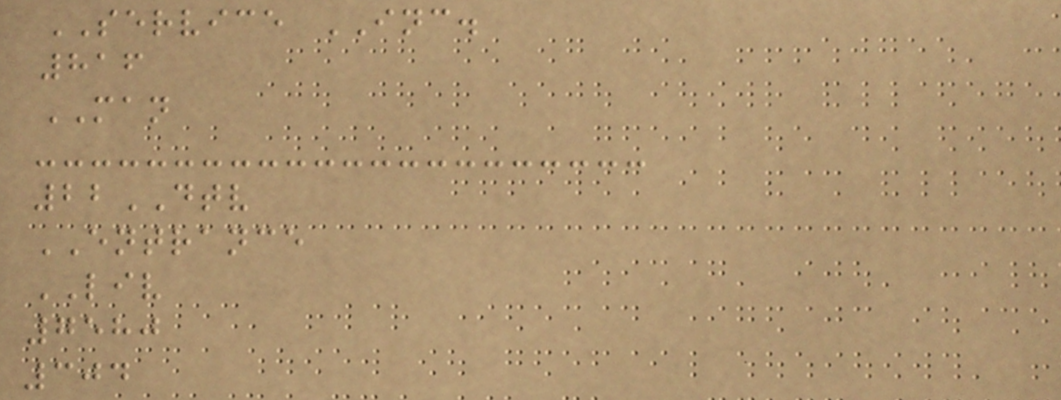SERVICE INC.
816
MAN
22DTV
ENTRANCE
LIV
7580
304
